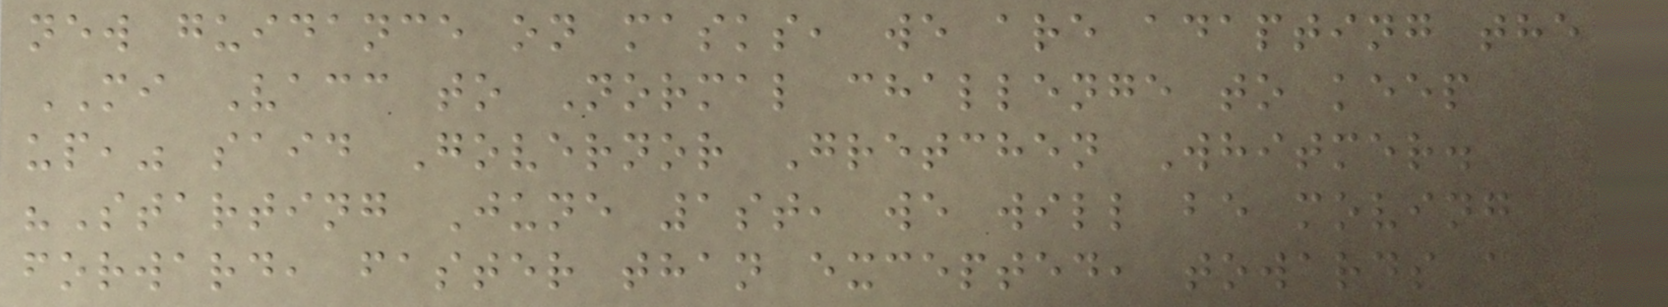new guidance on masks, we are adapting the
MI Vacc to Normal challenge to keep
up," said Governor Gretchen Whitmer.
"Starting June 1st, we will be moving
forward, faster than excepted, towards a
